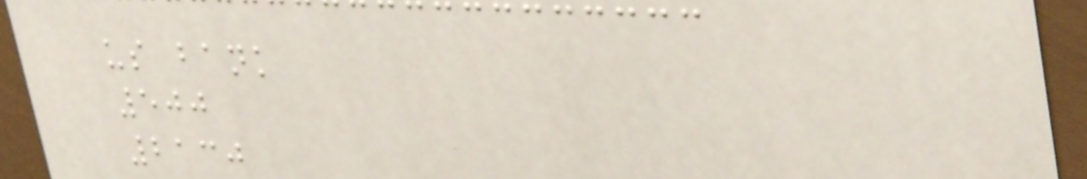us bank
500
2130
